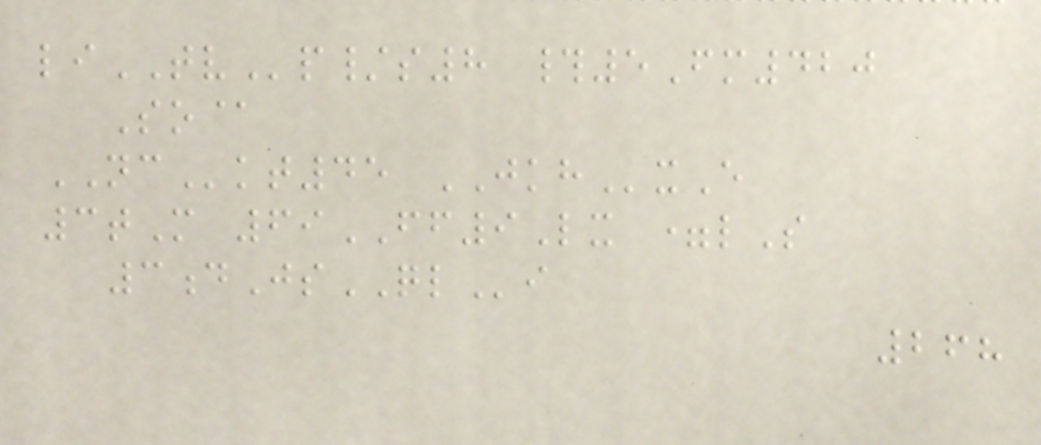liTVp/s8 #5Fm420
So@
NCkt45 JKHxE
3tM 69FF9Lx =lS
3dJsQLi
268
